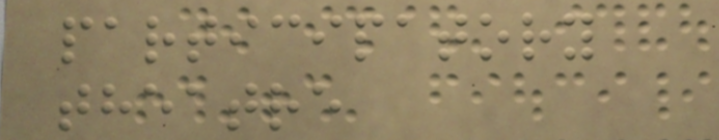participatory
theatre
